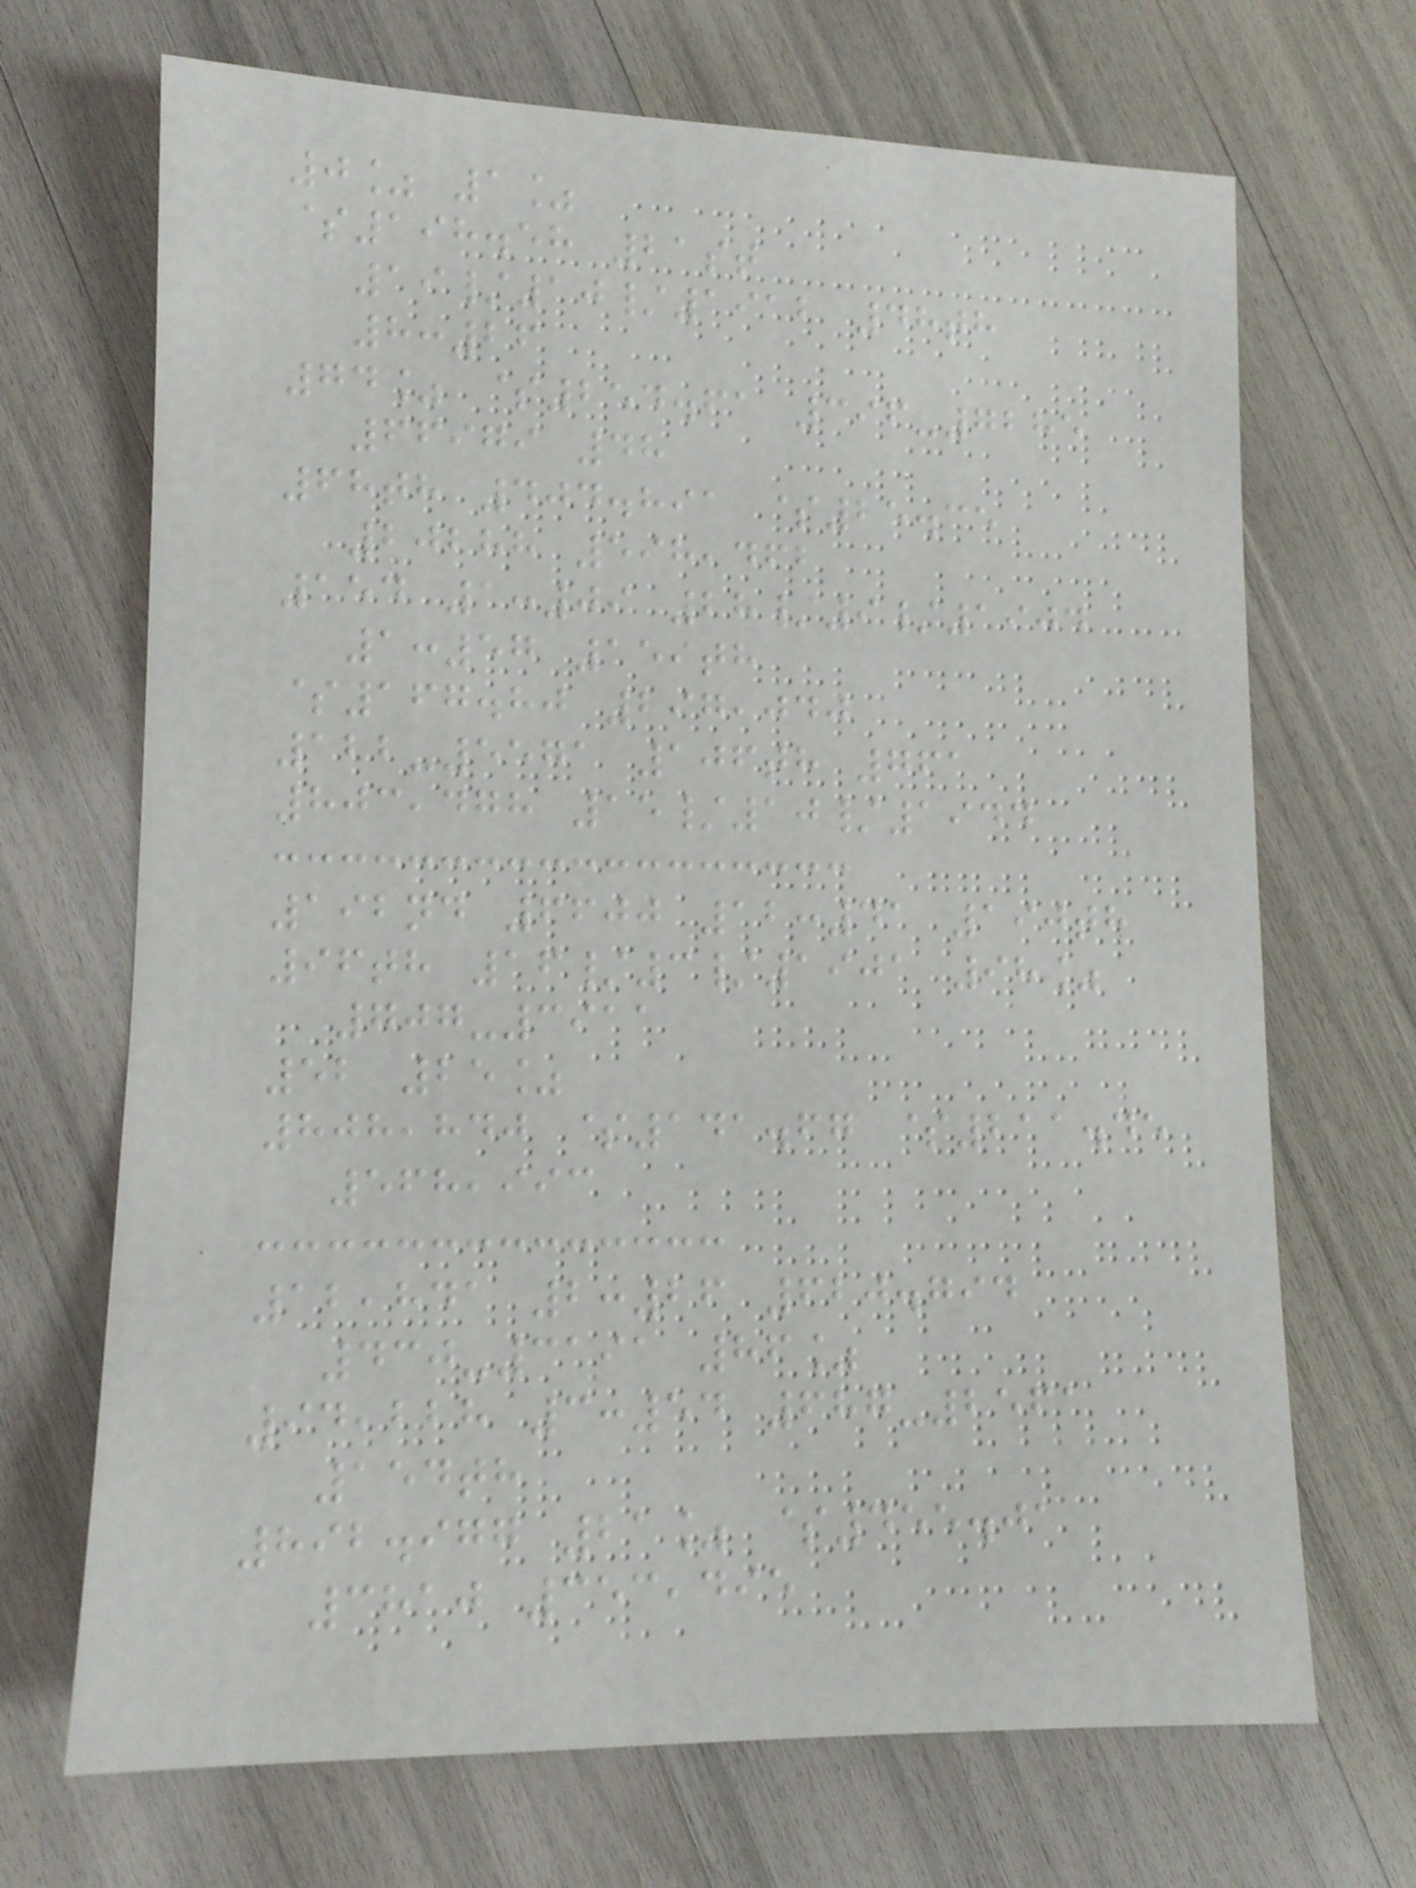0% 1%
$198.58 21st
19/10/1912 48th
8:26
74% $254.61 396-7285
66979 48
68th 404.891 $25.35
20288 598,462
154 1:09 28/9/1904
1:57 159th
$167.80 297,040
122-5571 106th 761
803,478 15/10/1944
192nd 6600 12:41 190th
96th 16/3/1901 98%
707-3911
52 25%
808,840 $141.67 $211.45
568,993
12,841 2:26 620.794
430-3191 86%
94,228 3:54 687-2561
154th
892.977 21% $455.01
3810 353,495
